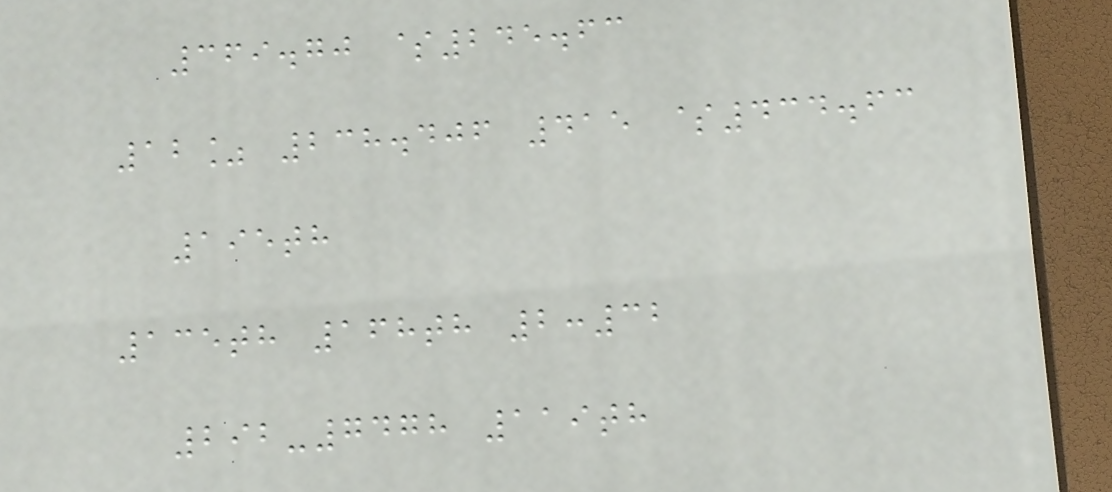369.70 $245.63
12% 238.406 415 $434.63
195th
135th 168th 2:32
292-7478 119th
